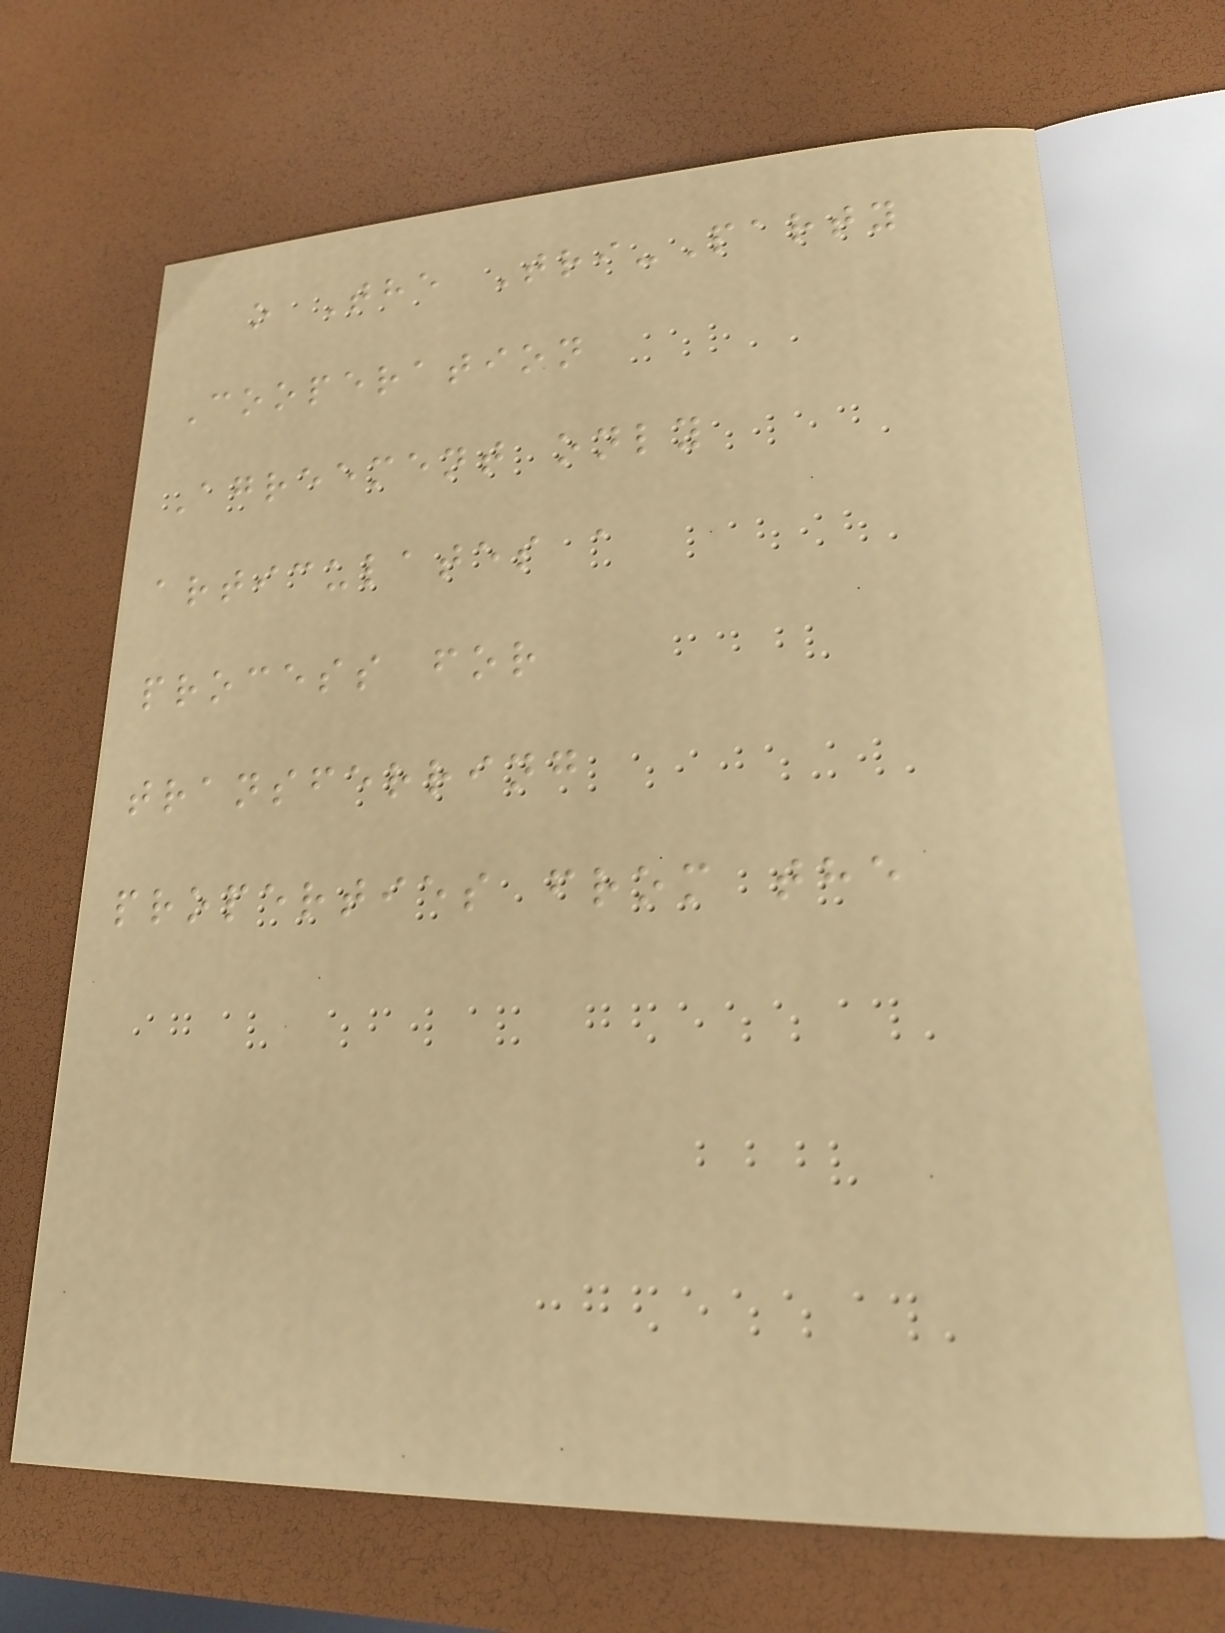o The Tri-Party
Cooperation
Agreement only
articulates a
process for
transferring
properties from the
